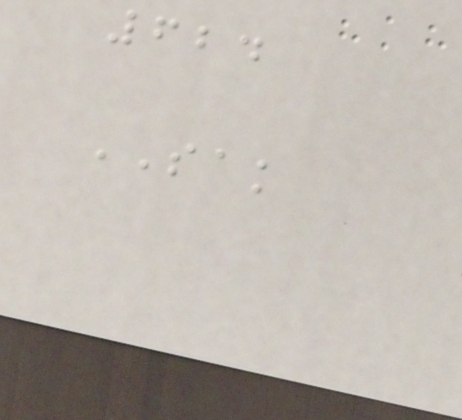624
SAK
